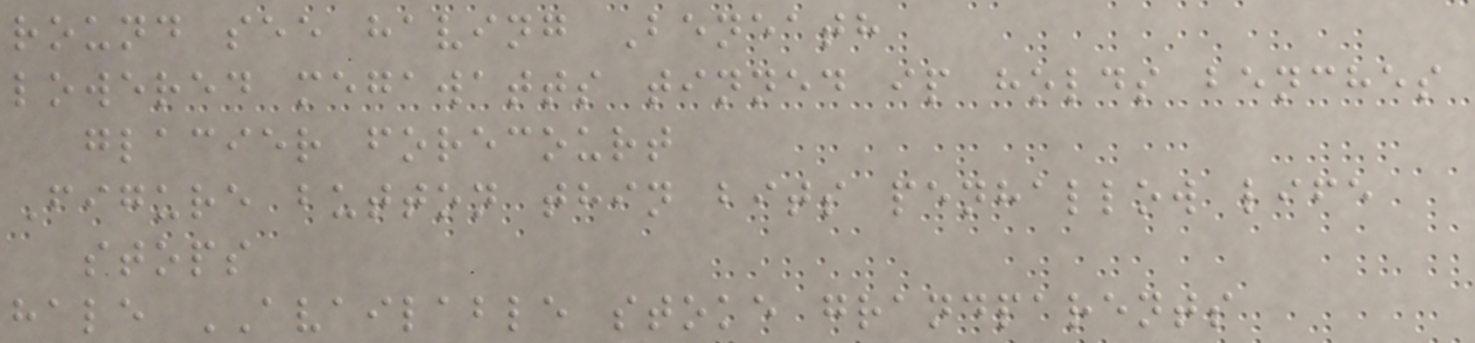round see having Beneath
lowered megawatts tinned ip holds benches
glacier forecourt
Figure button thin bits penhallow life
stops
hale AVAILABLE stoke grandparents
